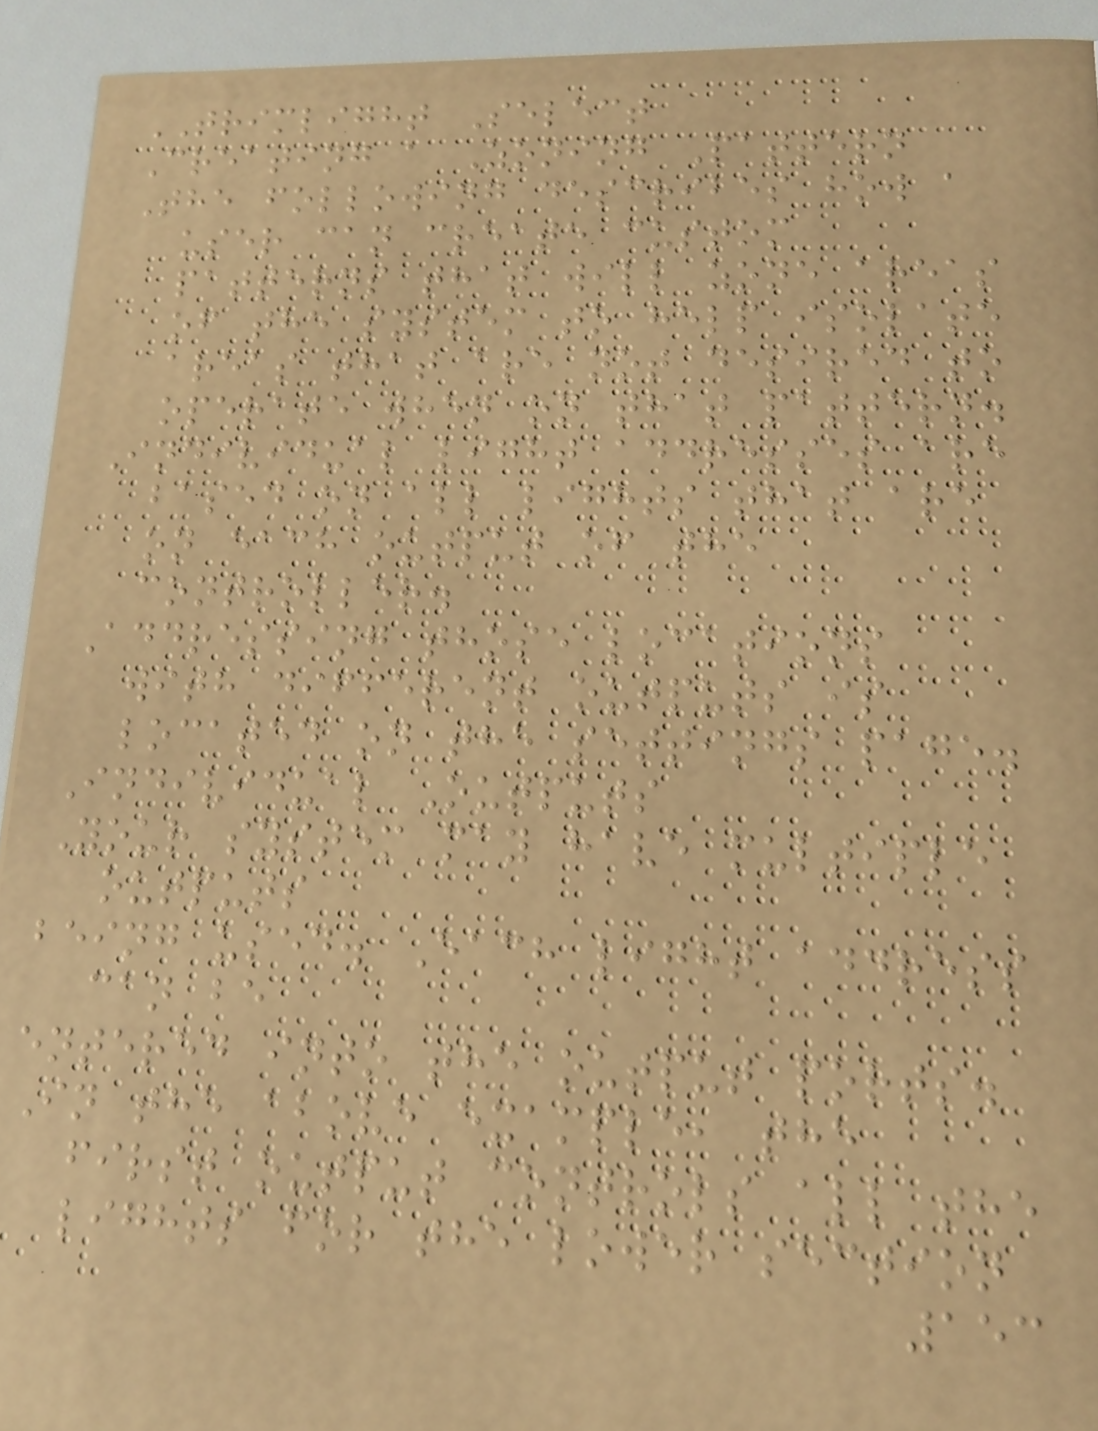TRIMLIGHT Select
Creating a Zoning Pattern
The following describes how a
user can create custom
patterns that will zone areas
of the system to help isolate
areas that are not desired to
operate when on that pattern.
Individual light addresses are
based on all lights that are
on each output of the
controller.
Addressing those locations
with different outputs is
located on the settings page.
Individual Outputs
Your system may have multiple
outputs
being used. Each light address
can be
entered into the output ports.
In the above example, the
first output controls all the
lights for the lower section
153
